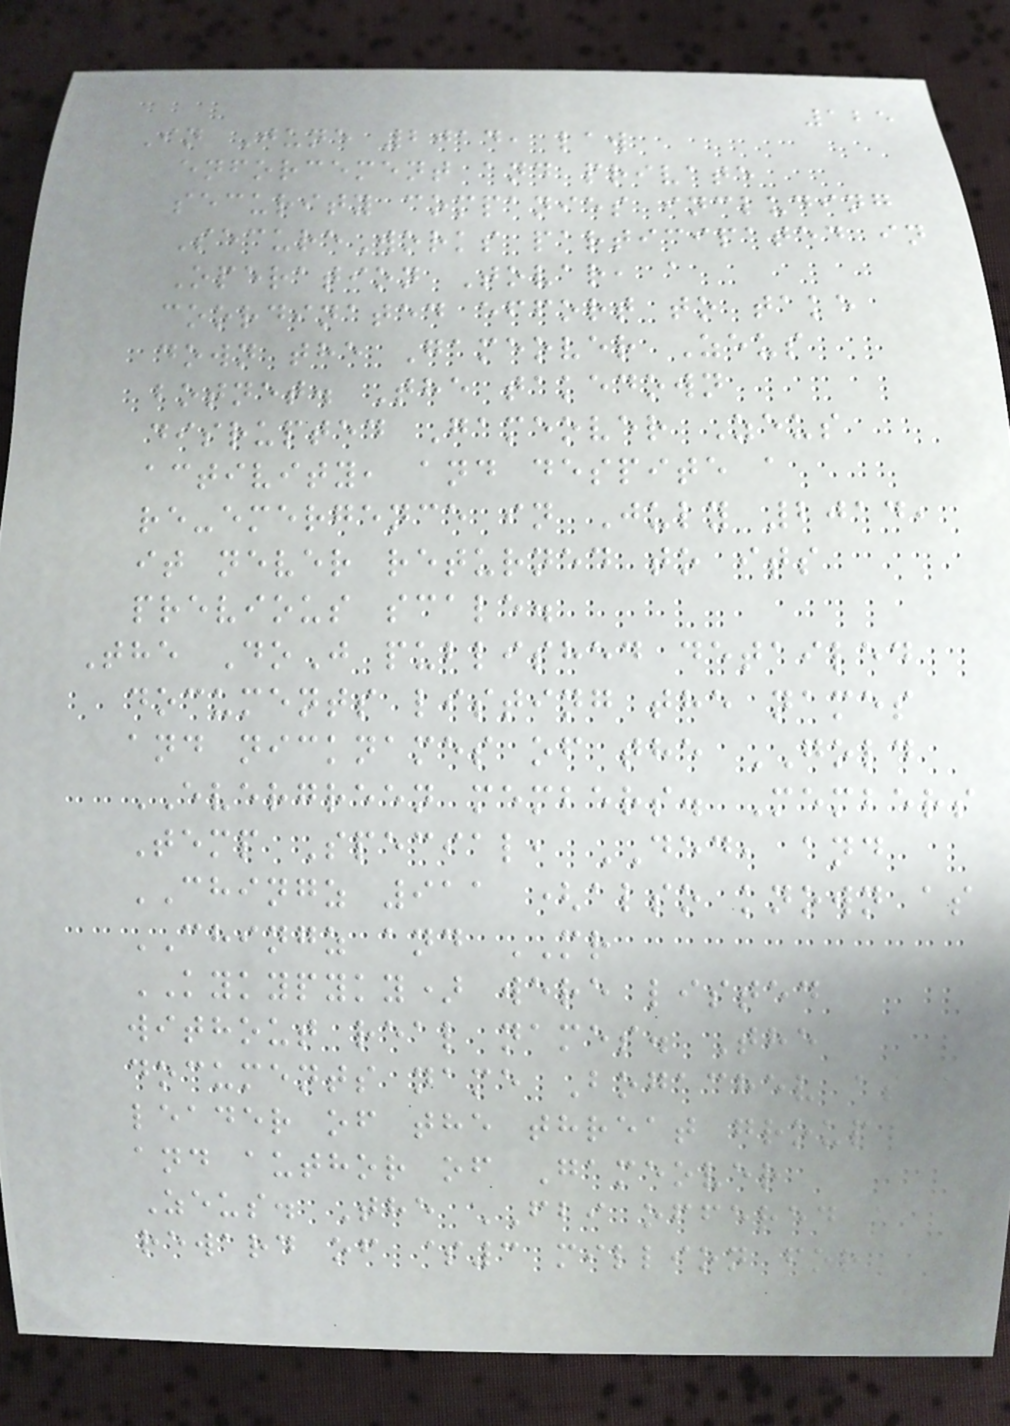125
In June 2014, law
enforcement and private
security companies including
SecureWorks participated in
Operation Tovar, a
coordinated effort to take
down the Gameover Zeus
botnet. The takedown
disrupted Gameover Zeus
activity, and despite a
re-emergence in July 2014,
it never returned to its
previous scale.
The DoJ published detailed
documents listing the names
and nicknames of the GOLD
EVERGREEN members. Members
Temp Special, DED, and
CHINGZ 911 (also known as
CHINGZ and MR
KYKYPYKY) were listed
without real names. The
documents name Bogachev as a
leader of the threat group
and author of Gameover
Zeus. The FBI offered a
reward of $3 million for
